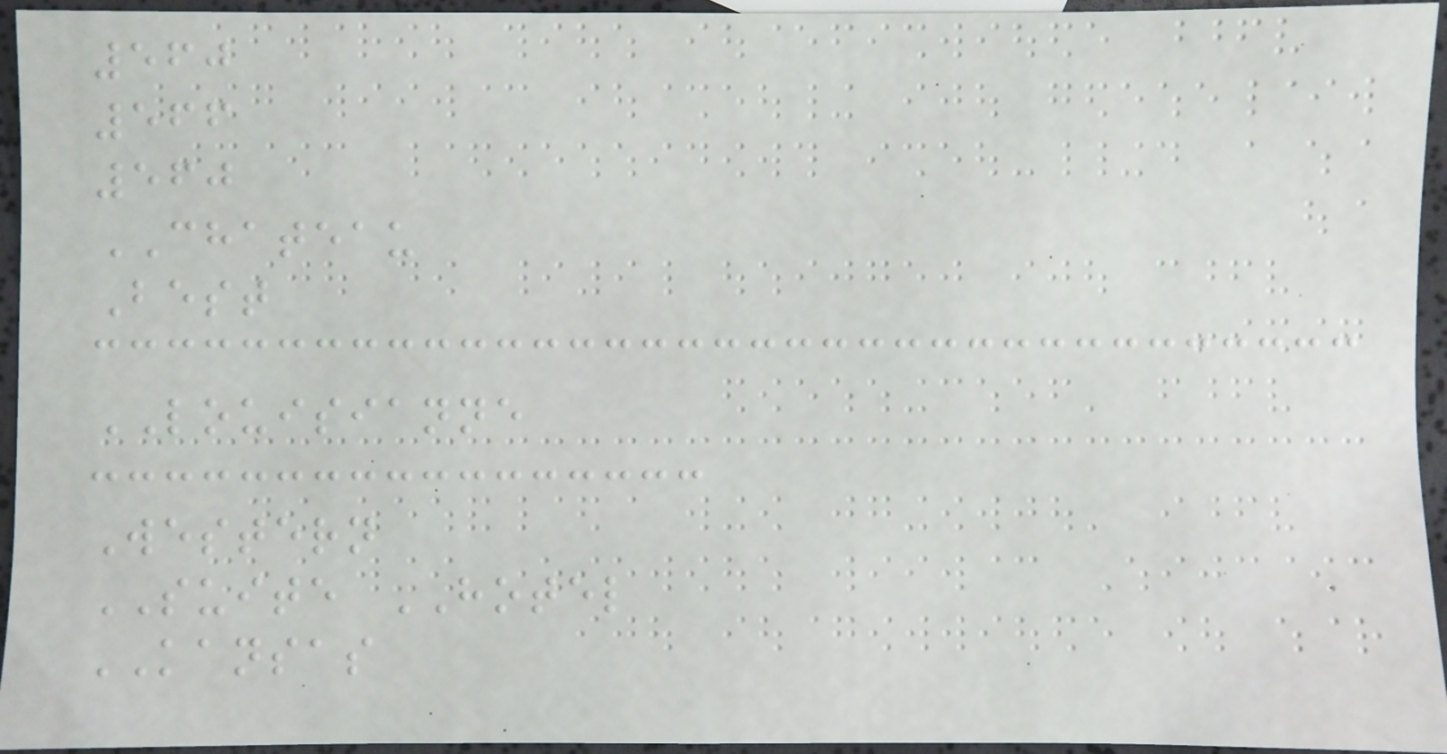560
566
560
CHATEAU
Best
LOUISIANNE
Western
SUITE HOTEL
KANSAS
